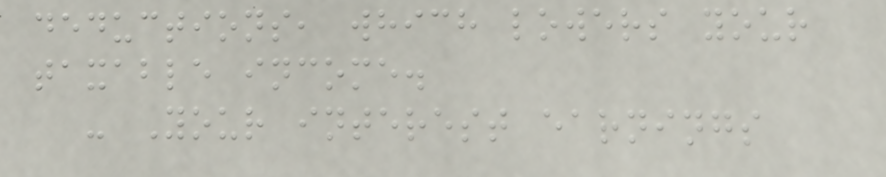deductions, which lowers your
taxable income.
- Your interest earnings
